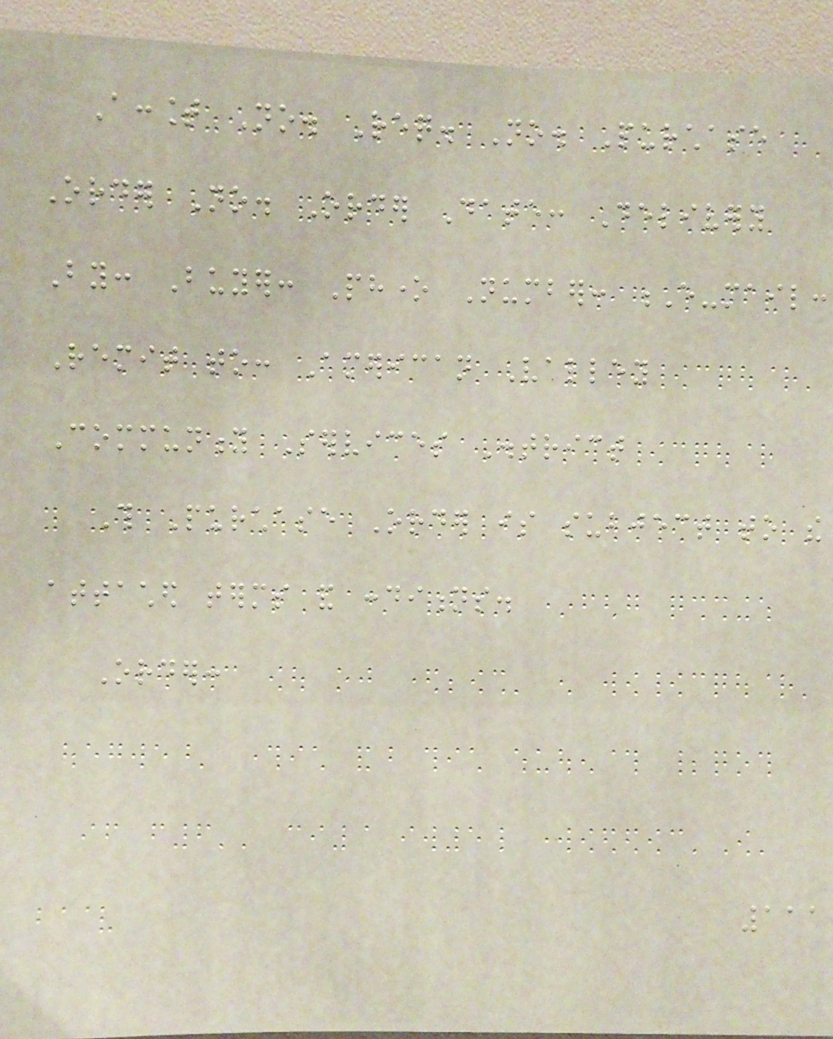Account No. Req. No. Purchase
Order No. Order Date: Delivery
By: Buyer: Phone Number: E-mail:
Remit to: American Valley
Community Services District
This Purchase Order is subject to the
attached terms and conditions.
Order:
111
